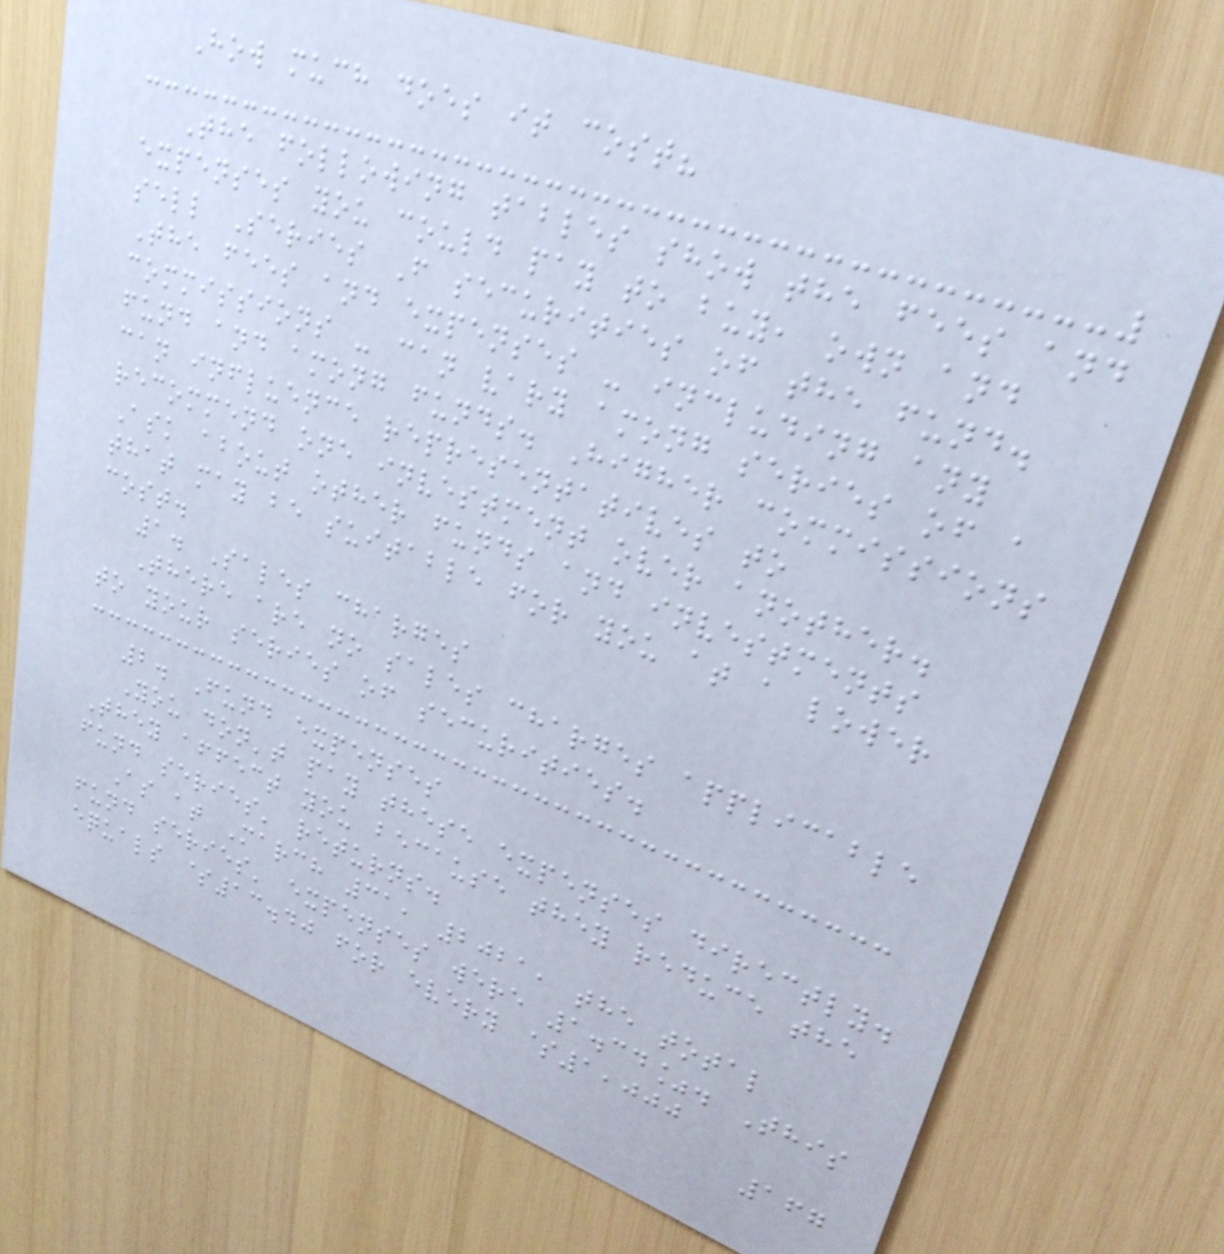How much does it cost?
The following tables show the fees and
expenses you could pay to buy, own and
sell Series F securities of the fund.
The fees and expenses - including any
commissions - can vary among series of a
fund and among funds. Higher commissions
can influence representatives to
recommend one investment over another.
Ask about other funds and investments
that may be suitable for you at a lower
cost.
1. Sales charges
There are no sales charges applicable
to your series of securities.
2. Fund expenses
You don't pay these expenses directly.
They affect you because they reduce the
fund series' returns.
As at March 31, 2021, the total
fund series' expenses were 1.34%. This
equals $13.40 for every $1,000
167
